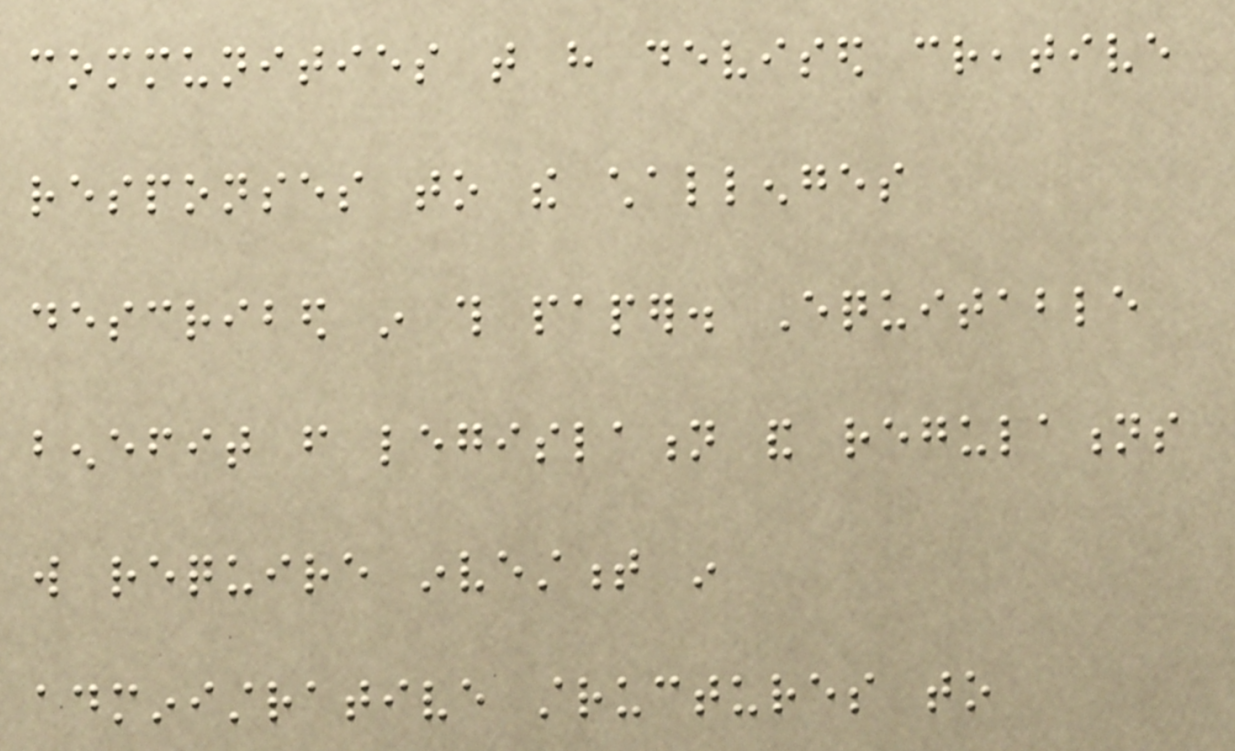communities that have devised creative
responses to the challenges
described in this paper. Equitable
benefit from legislation and regulations
will require investment in
administrative structures to
